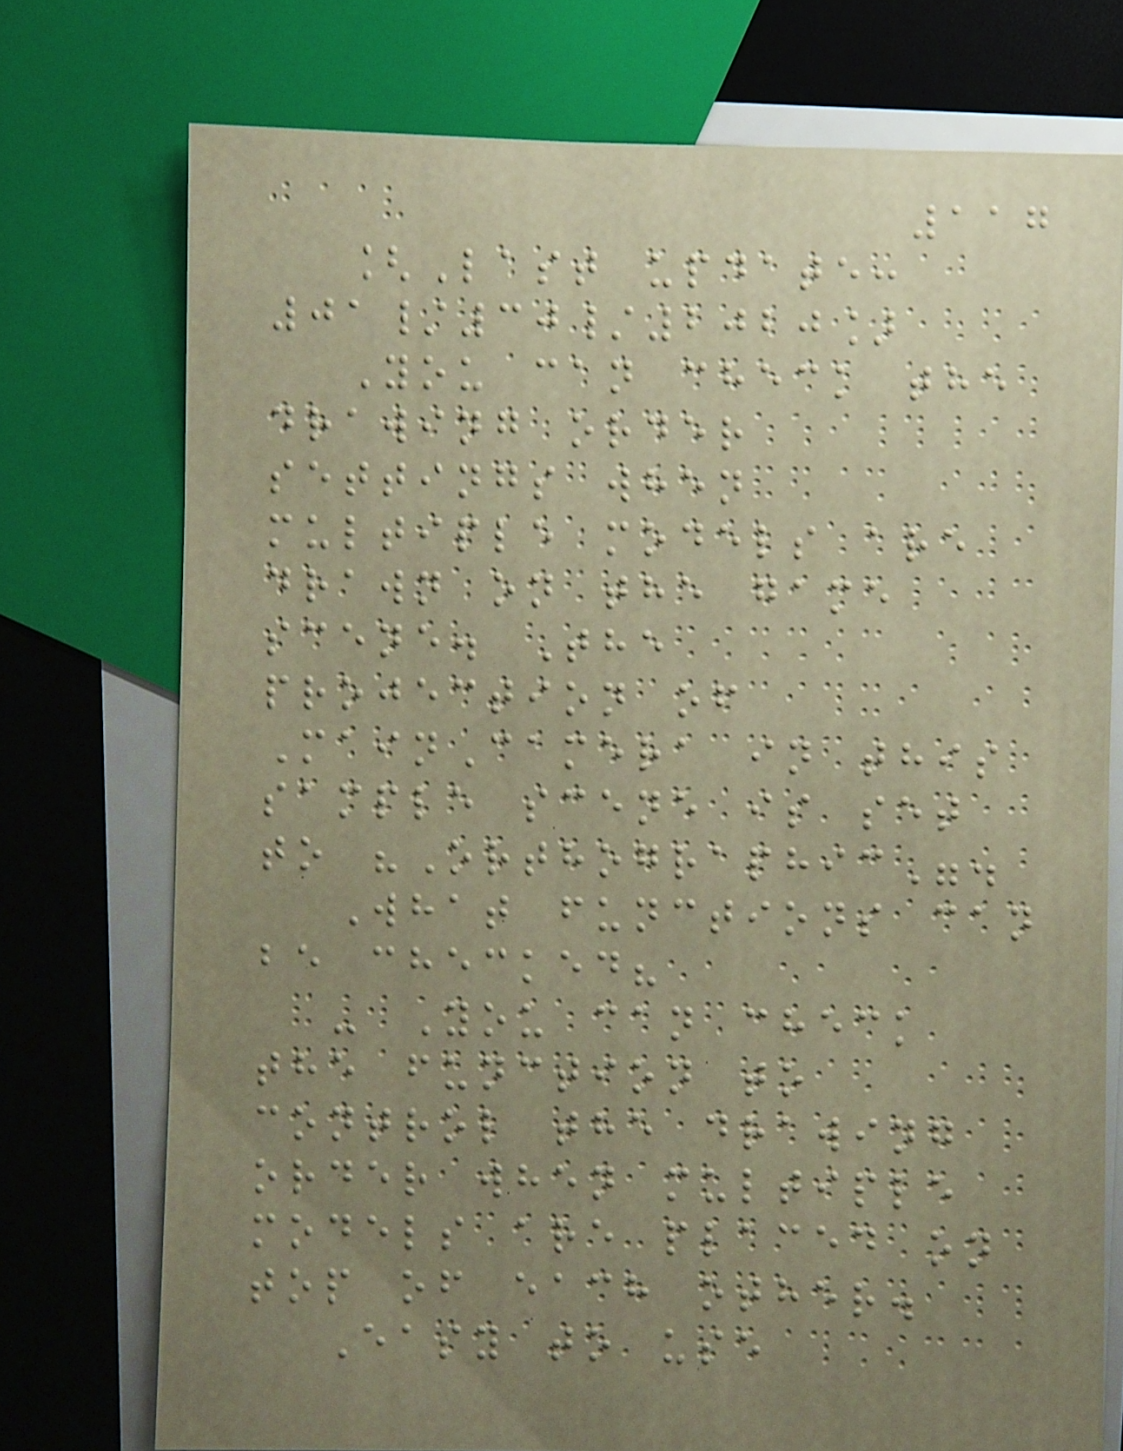117
[Last update:
01/30/2020]
You can check the
drawing order
settings when
multiple models are
drawn on the game
scene. The
projection of
MainCamera in this
sample scene is set
to "Orthographic".
What functions can
be checked?
- You can check
the function to
control the drawing
order when multiple
models are placed on
top of each other.
Easy to use
